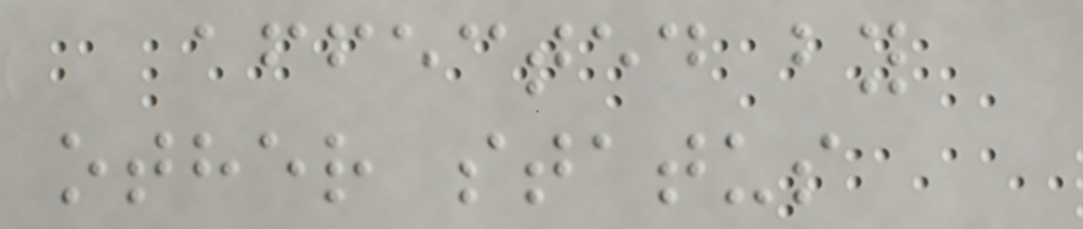affected by
other status
